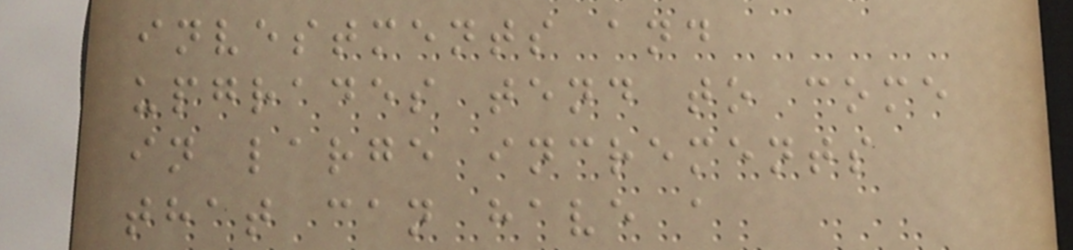investments and
upgrades tend to come
in large increments
that can have a
